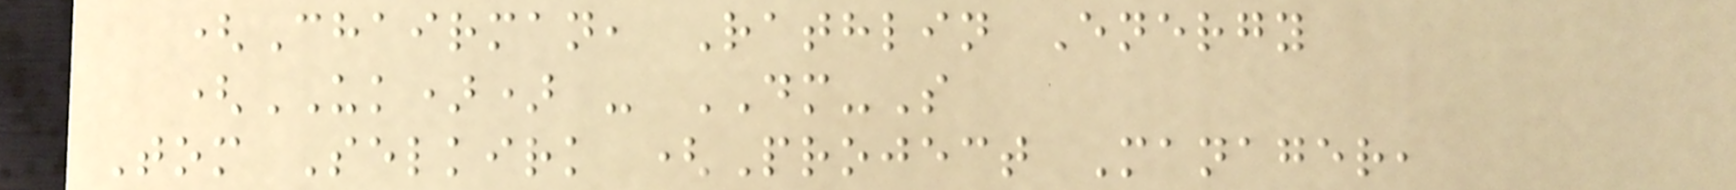(Chairman, Rathlin Energy
(UK)) - DM-S
Tom Selkirk (Project Manager,
